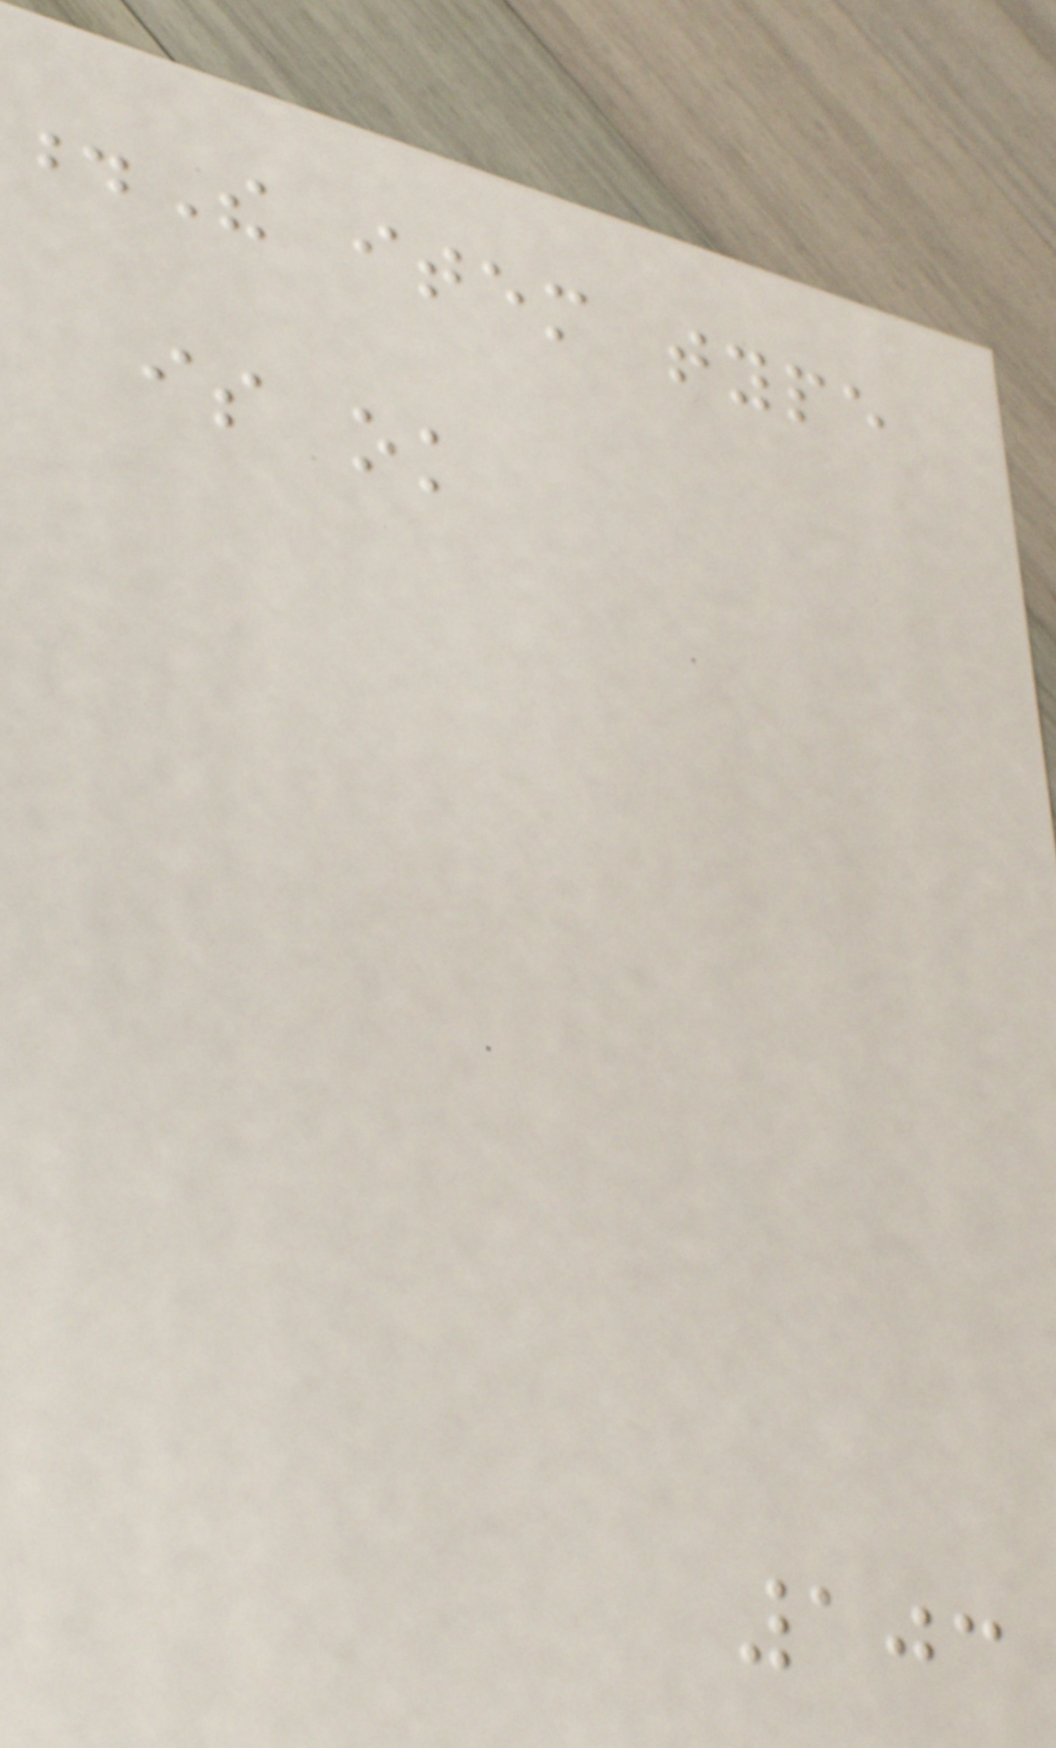.The item type
is ok
103
